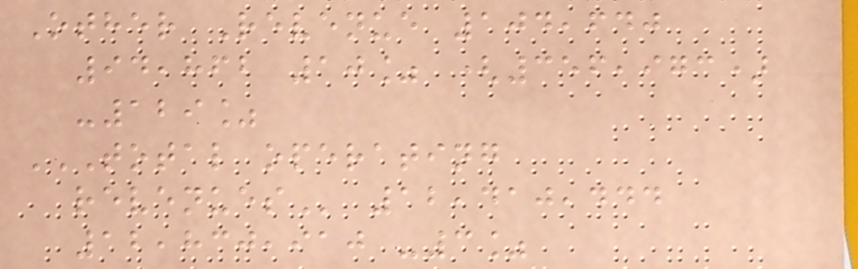Other Revenue 104,640
94,862 10% (356,973)
-129%
TOTAL OPERATING
REVENUES 12,410,444
12,830,910 -3%
